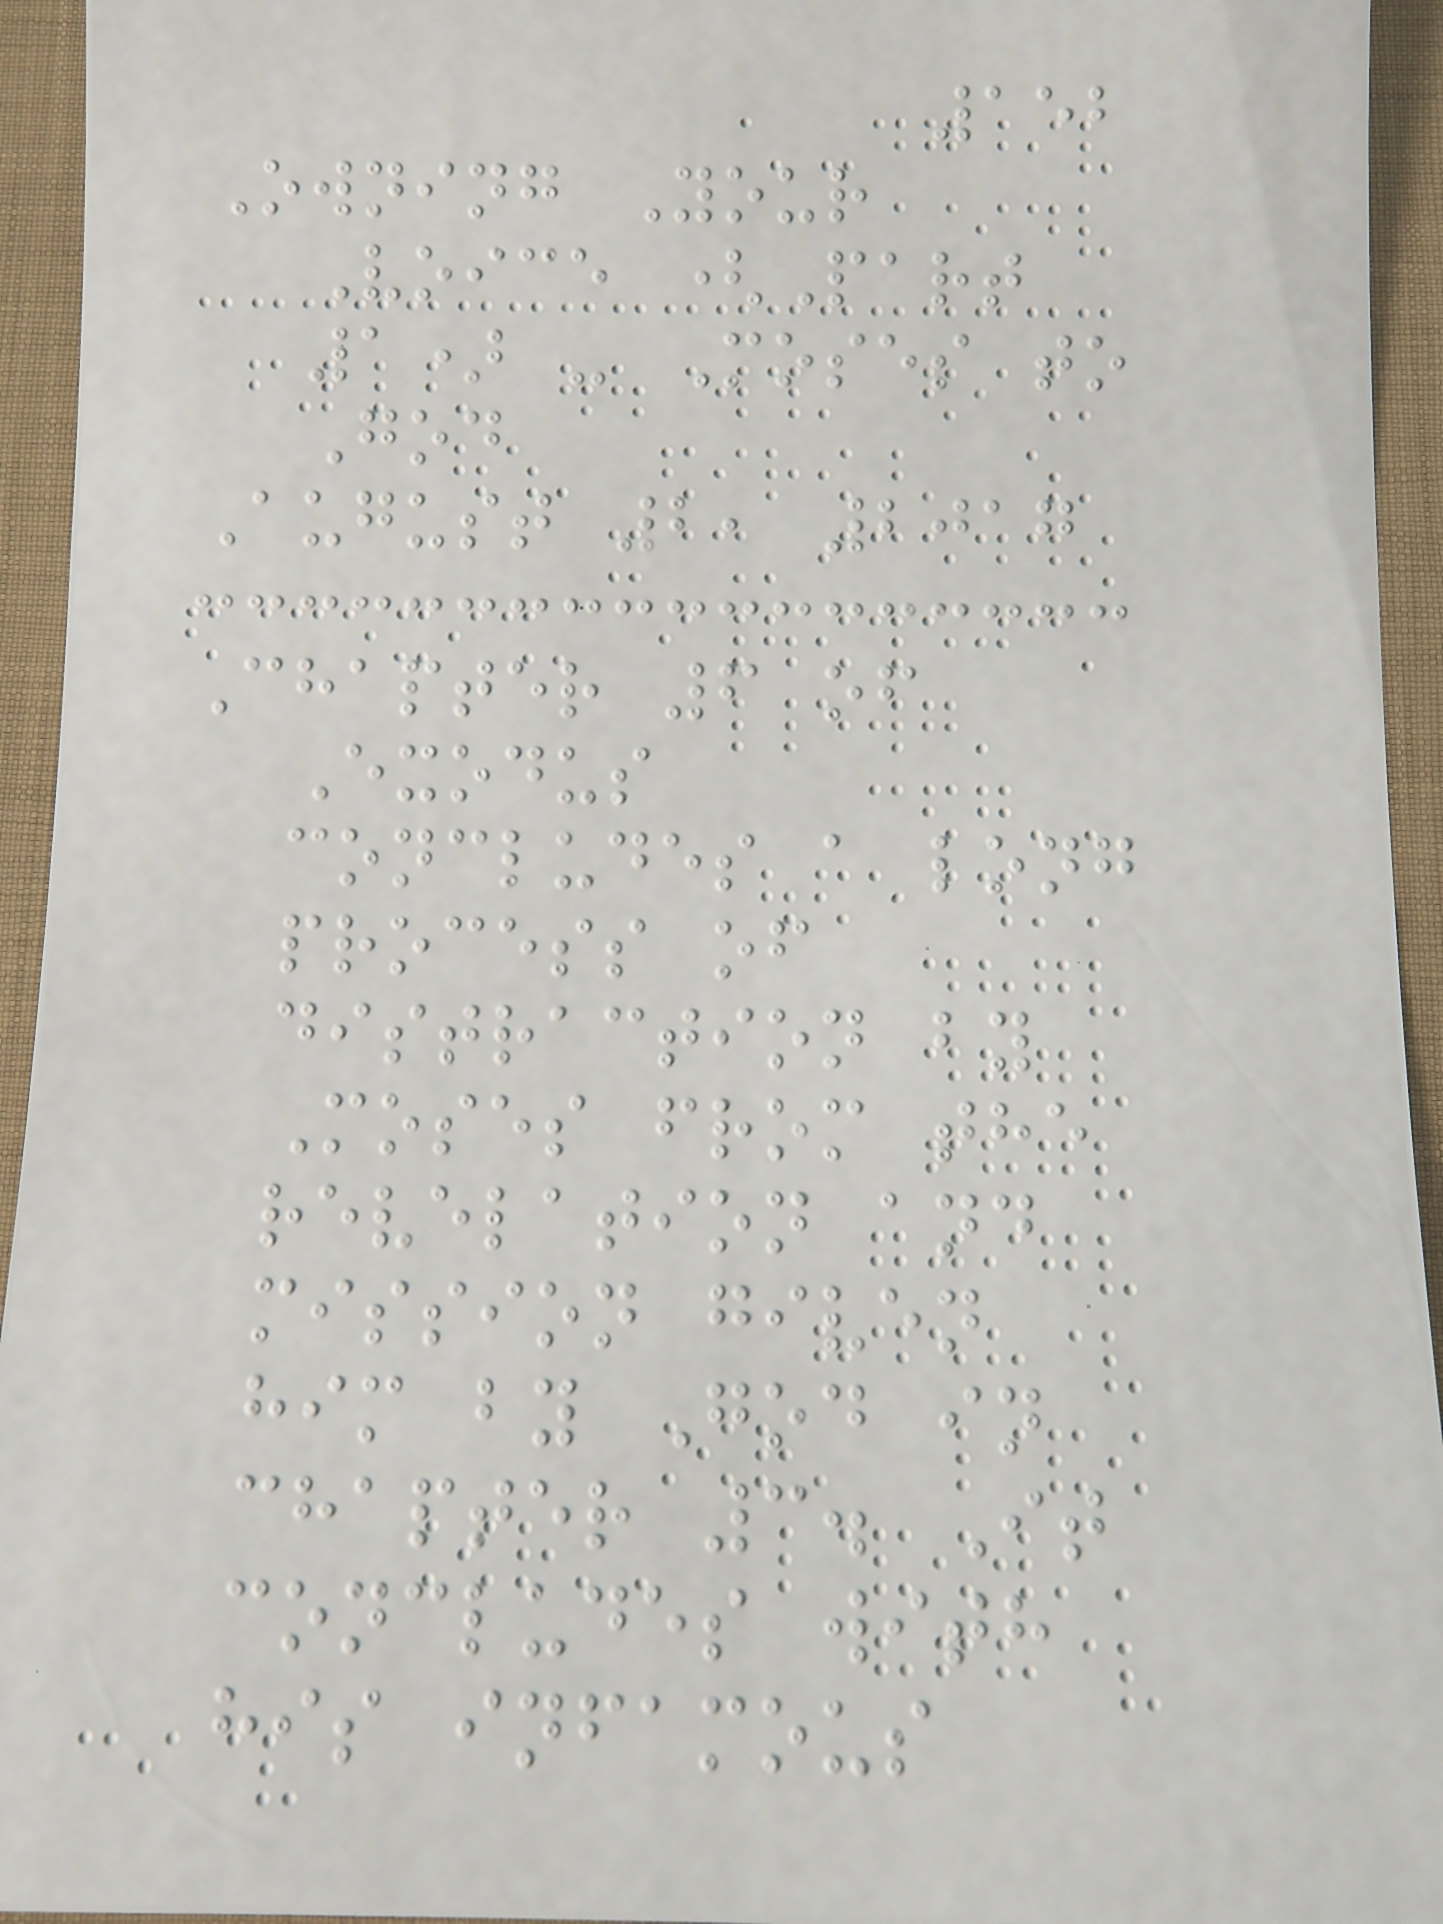152
Owning Your
Voice (Part
1) - Moses to
God
August 2, 2017
Chapter 6 of
Exodus
concludes a long
process of
distraction by
Moses from the
revelation and
mission given
him by God in
chapter 3. It
concludes with
his infamous
